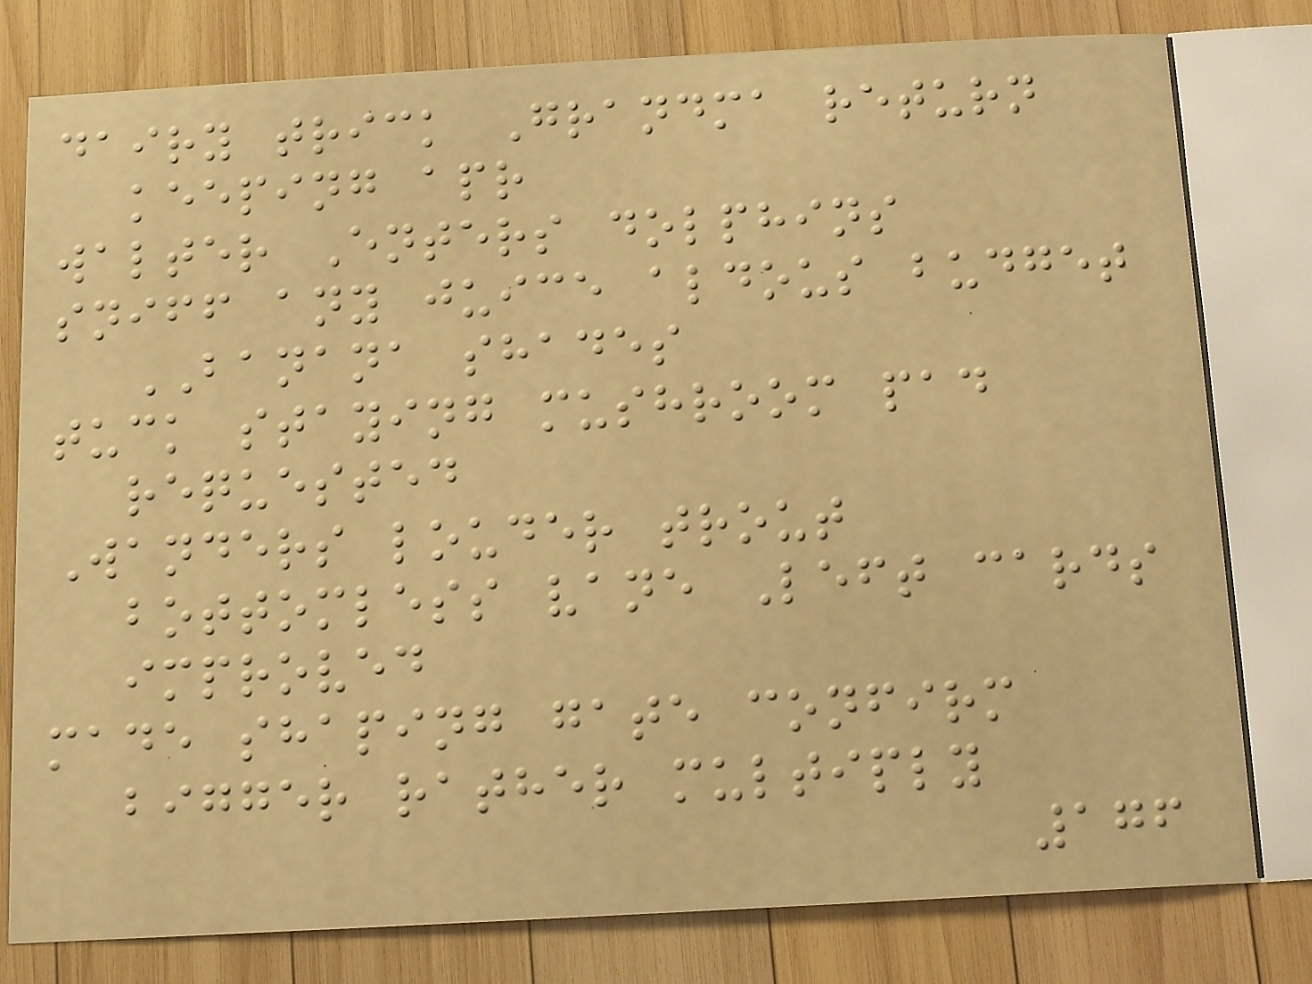dairy trick Grandma return
keeping apr
walter Enters dolphins
sniff any juice aldous budget
BANANA shades
tuck staying mushroom pad
requested
Wanders louder trout
bottomless vane Left cards
improved
made shaping gate confirm
bigger rather multiply
176
